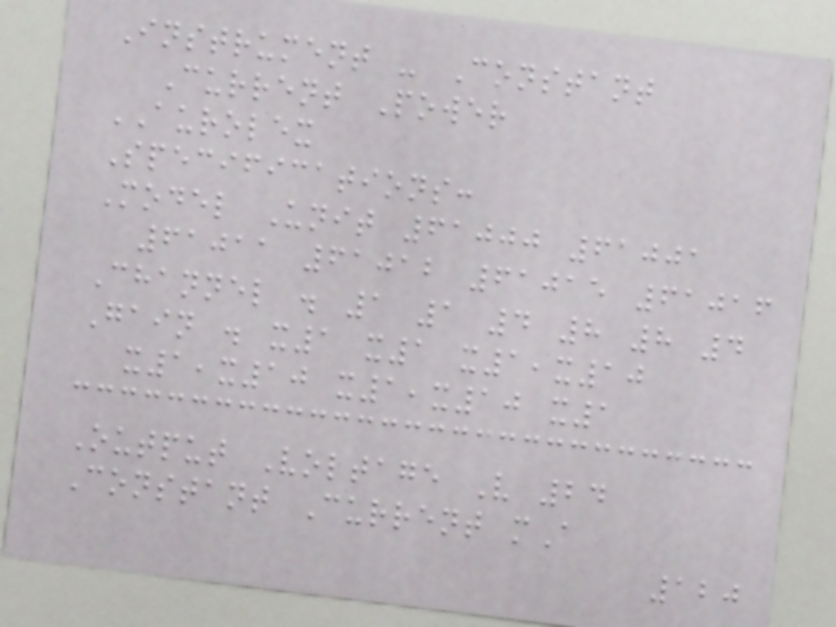Instrument - Constant
Current Power
AUROLEX
Specifications:
Model Unit 61000 61001
61011 61012 61015 61016
Channel . 1 1 4 8 8 4
Gain . x1 x1 x1,x10
x1,x10 x1,x10 x1
Output Voltage V 24
Constant Current mA
120
